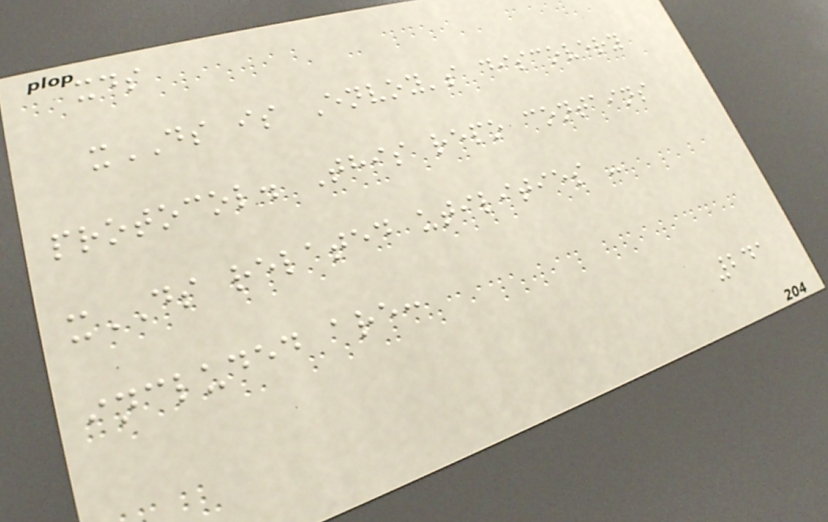xds
xDS is Envoy's discovery
protocol. This repo contains
xDS related utilities -
included are:
241
